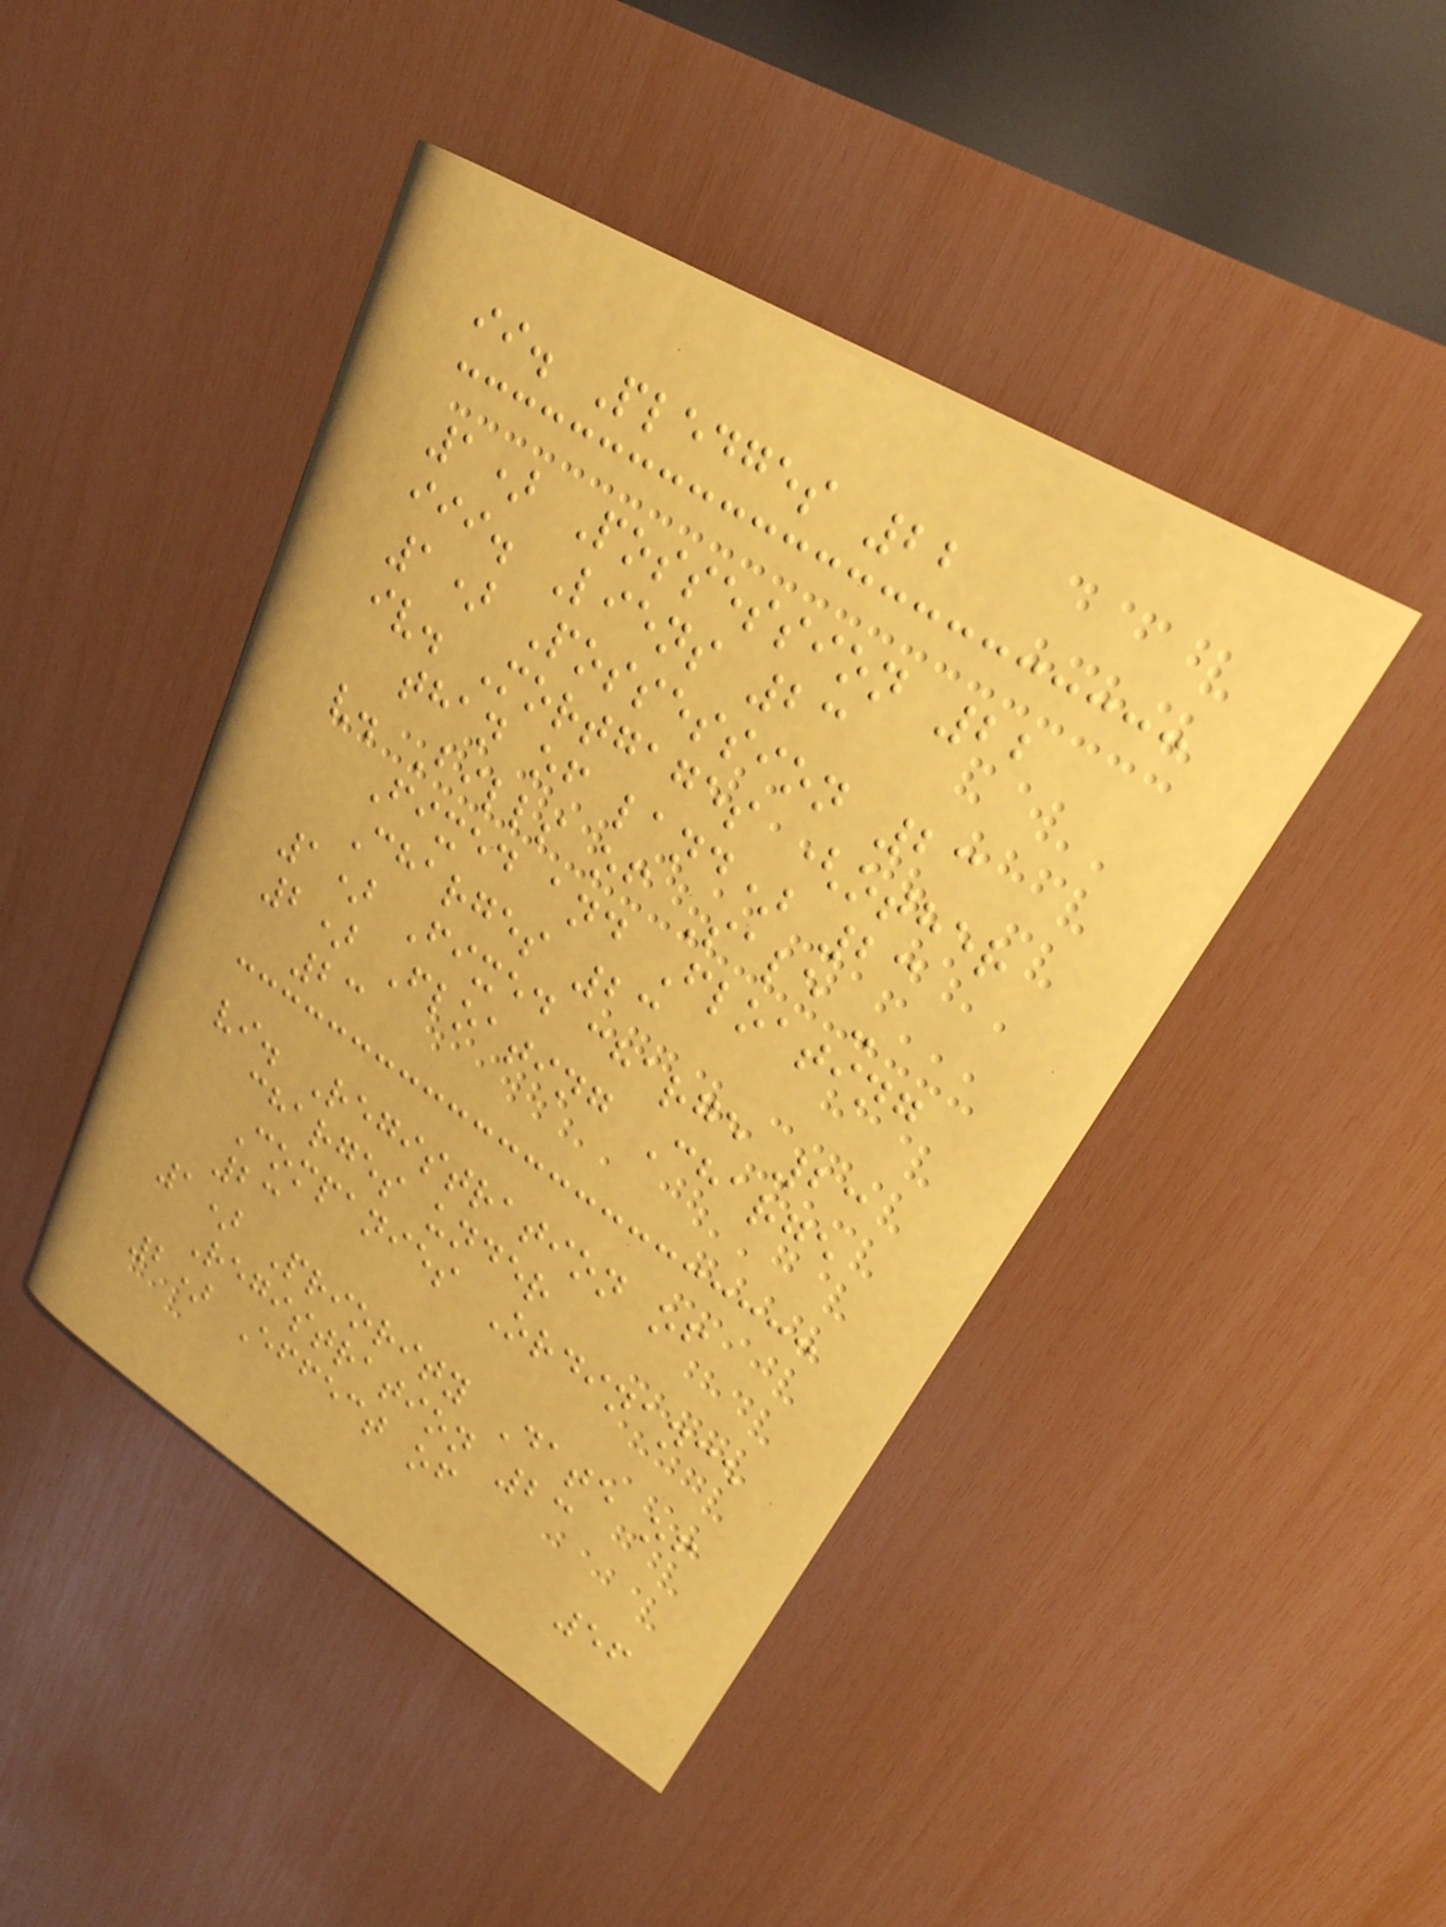ii. Pledges 22
1) Possession 22
iii. Liens 23
1) Possession 23
iv. Mortgages (other
than of land) 23
v. Bills of Sale -
Fixed and Floating
Charges 23
1) Fixed charge 23
2) Floating Charge
23
vi. Registration of
charges under
Companies Ordinance
23
1) Priority Date of
Registration 23
2) Effect of
56
